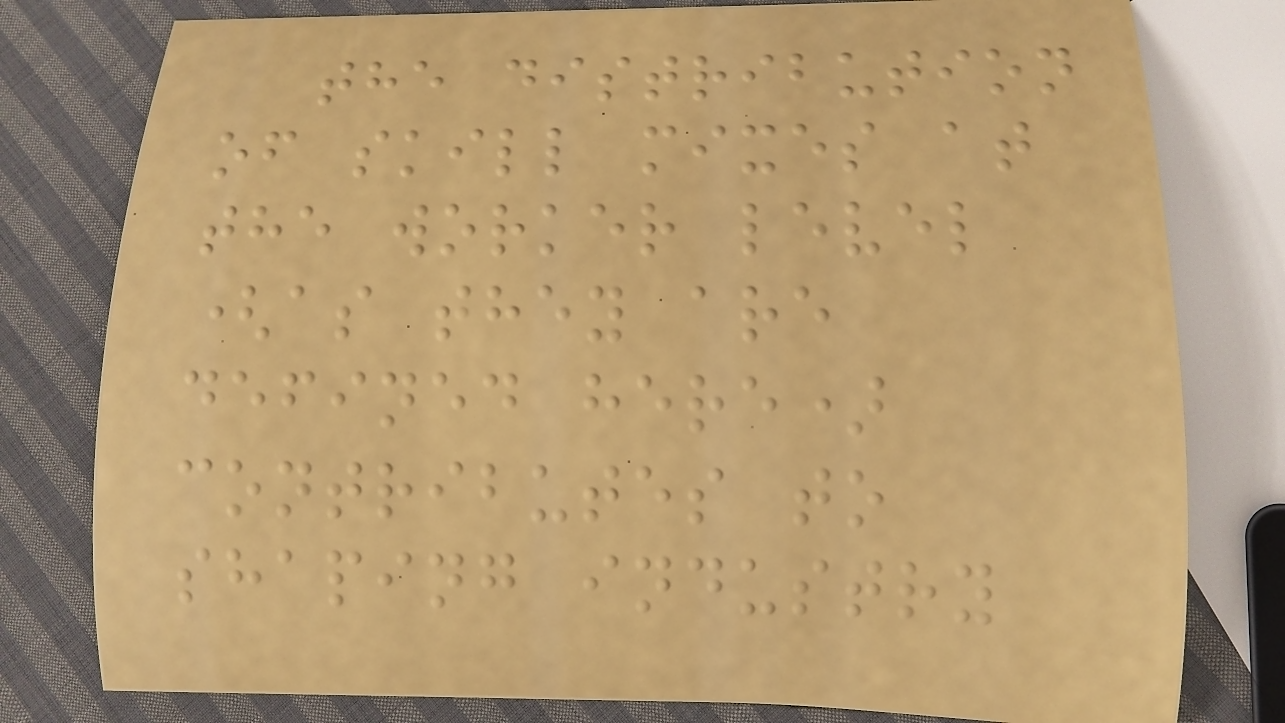the distribution
of skill mixes at
the worker level
(as they are
defined here)
contributes to
shaping industry
